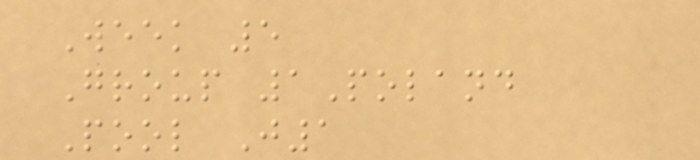Week 5
Group 1Poland
Pool J1
